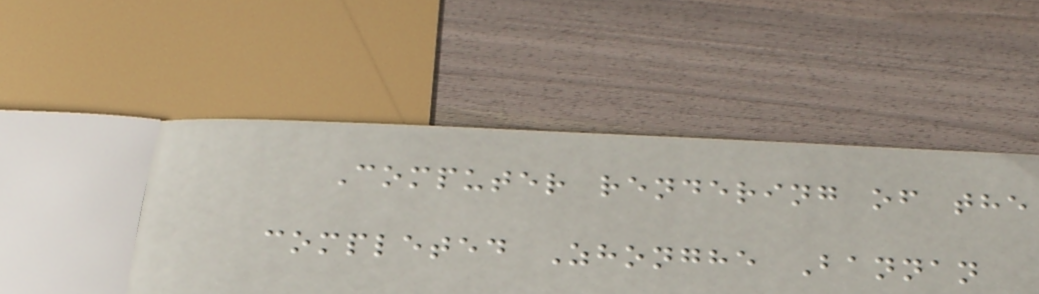Computer rendering of the
completed Zhonghe Bannan
